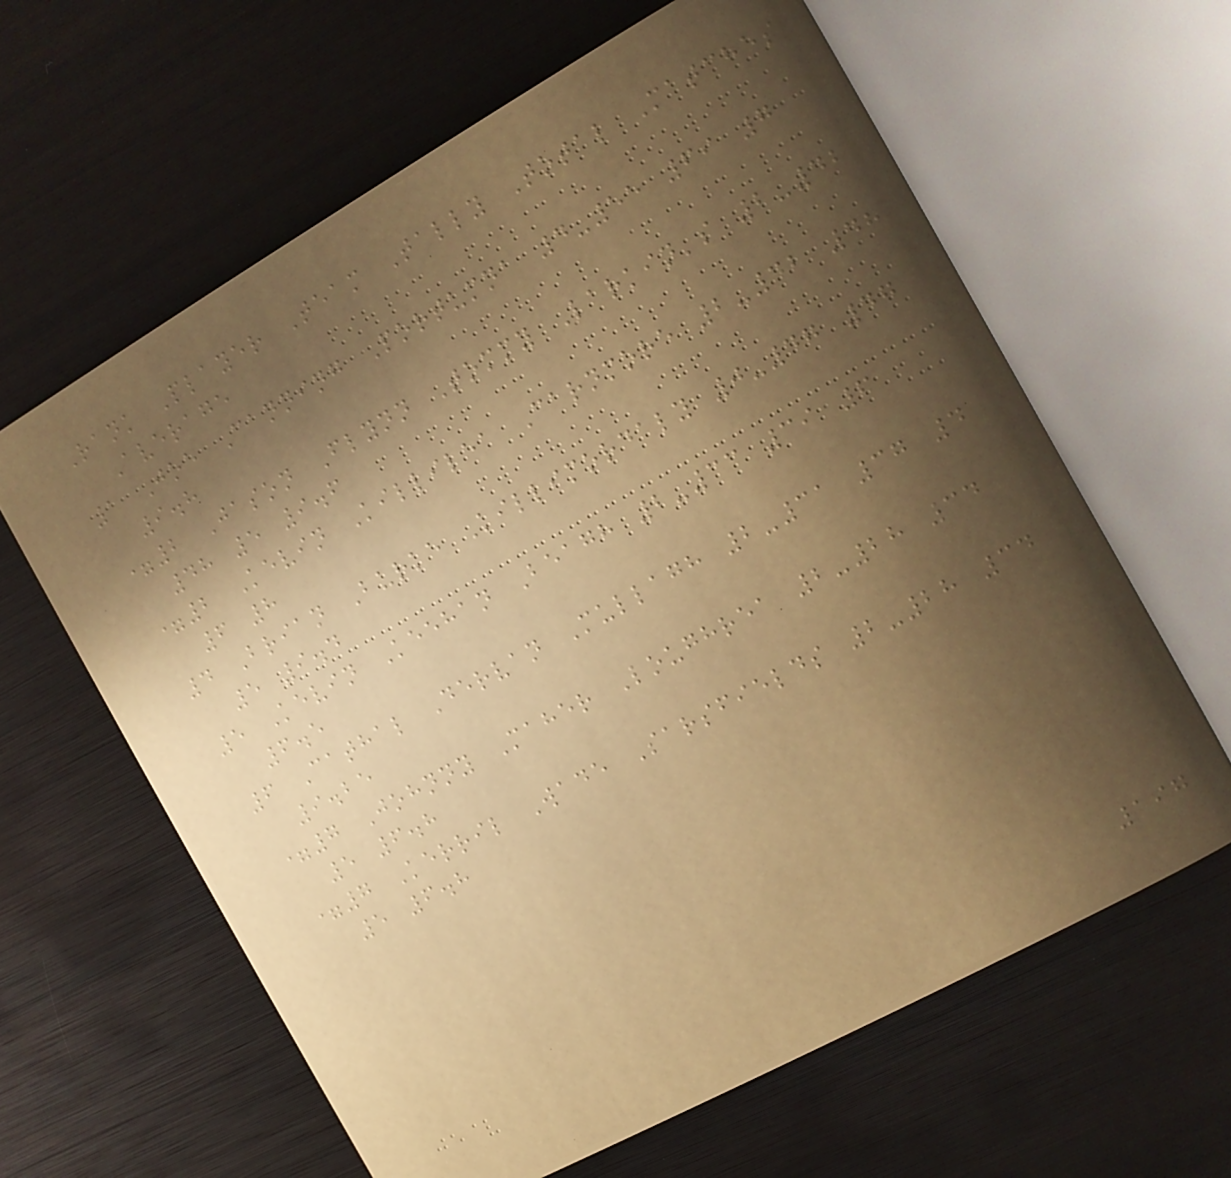Rank Player Team Tally Total Matches
Average
1 Joe Canning Portumna 4-55 69 7
9.8
=2 Jason Flynn Tommy Larkin's 2-42
48 5 9.6
=2 Kevin Killilea Carnmore 2-42 48
6 8
4 Brian Burke Killimordaly 0-47 47
5 9.4
5 Kevin Keehan Beagh 2-33 39 6
6.5
6 Cathal Dervan Mullagh 2-31 37 4
9.25
=7 Johnny Maher Loughrea 2-28 34
5 6.8
=7 Kerril Wade Sarsfields 2-28 34
5 6.8
197
